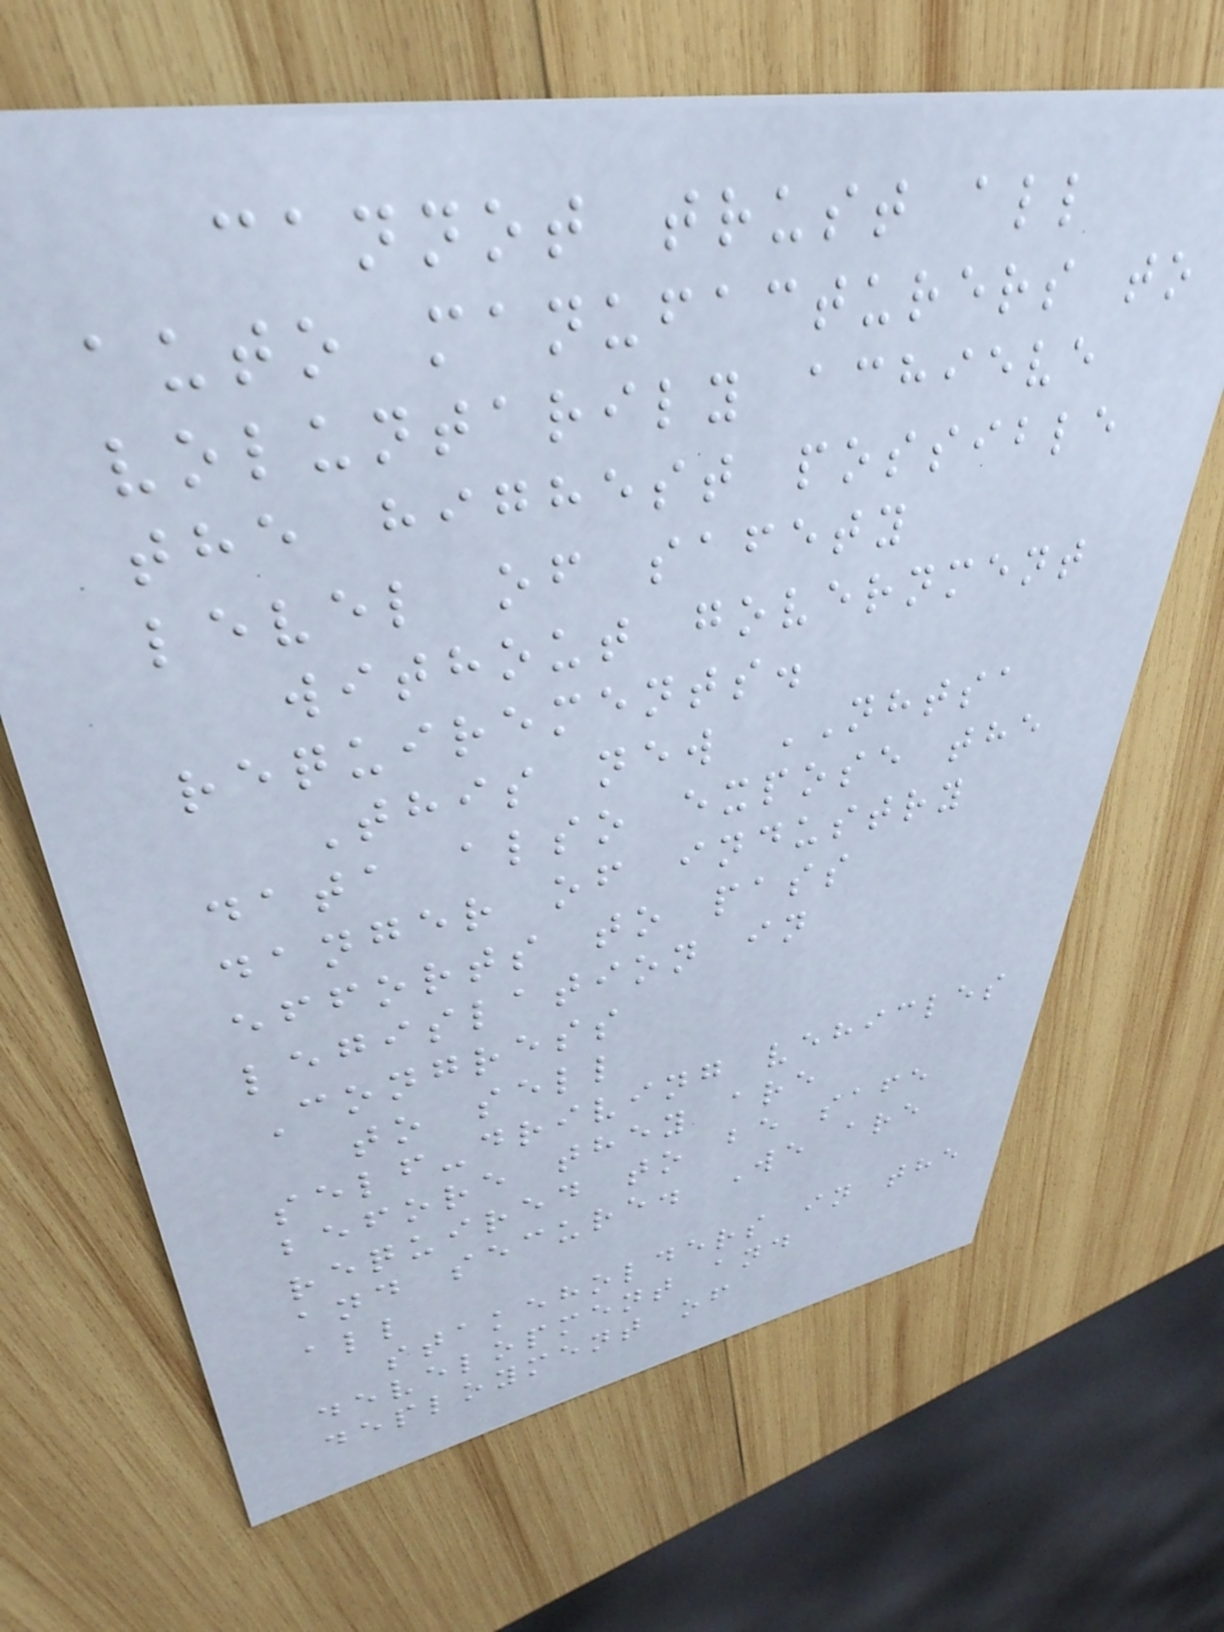cannot trust all
auto manufacturers to
voluntarily achieve
the highest possible
level of safety
without government
requirements.
This new NHTSA
data also expose the
danger of industry
efforts to pass
legislation in
Congress
to sell
self-driving vehicles
before they are
required to be safe
and secure. We are
all
stakeholders in the
development and
deployment of
